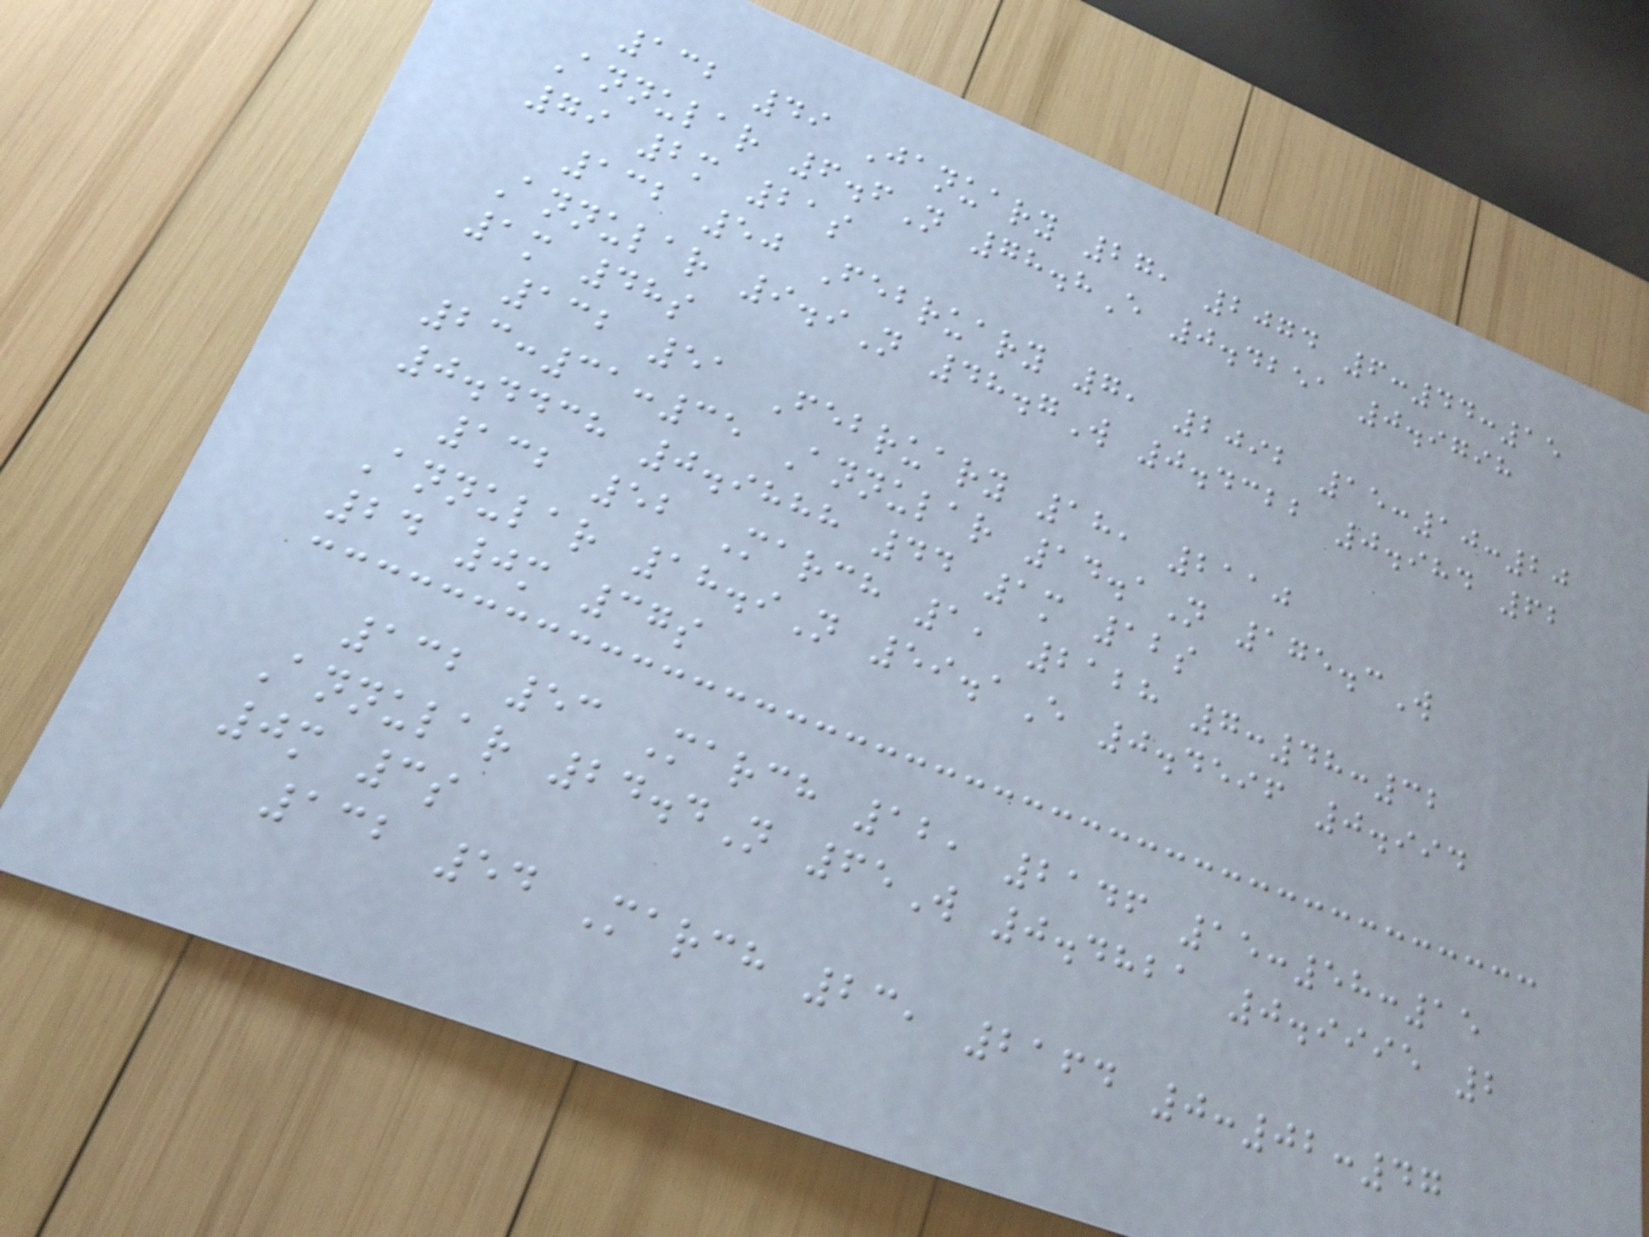132 49 January 27, 2074 6:44:15
Annular 6.6N 78.8E 0.4251 0.9798
79 2m 21s
132 50 February 7, 2092 15:10:20
Annular 9.9N 48.7W 0.4322 0.984 62
1m 48s
132 51 February 18, 2110
23:31:35 Annular 14.1N 175.3W
0.4438 0.9888 44 1m 12s
132 52 March 1, 2128 7:48:32
Annular 18.9N 59.1E 0.4596 0.994
24 0m 37s
132 53 March 12, 2146 15:58:15
Annular 24.4N 65W 0.4821 0.9995 2
0m 3s
132 54 March 23, 2164 0:02:47
